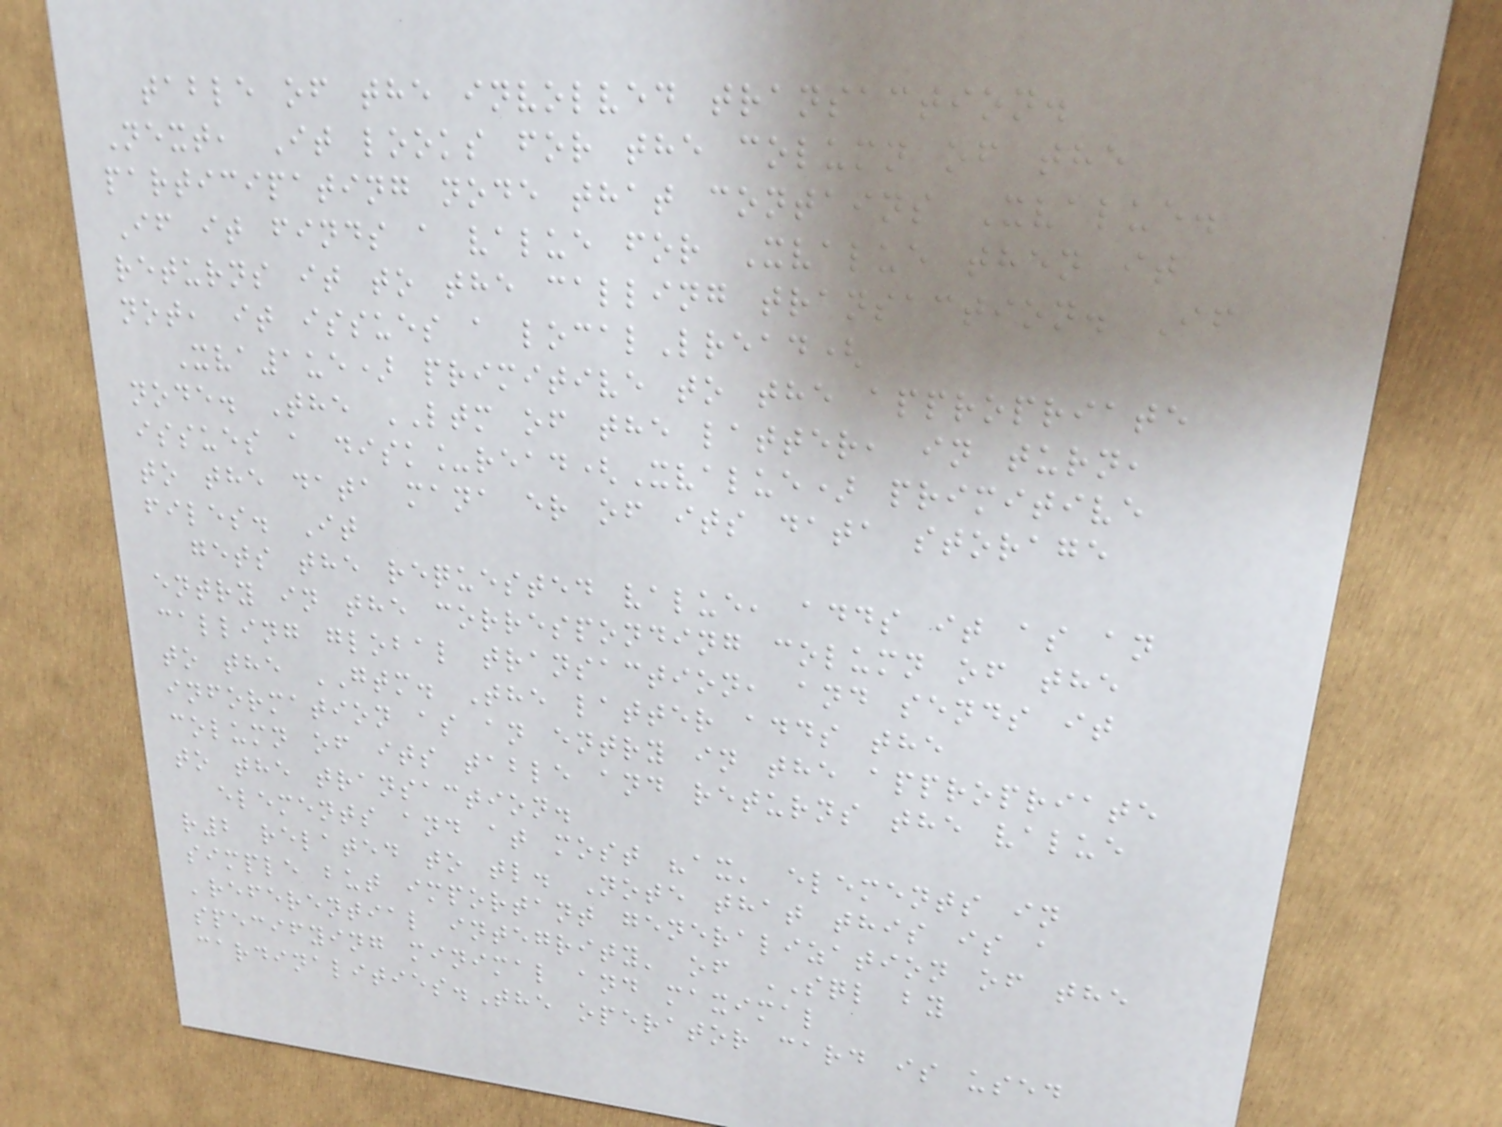table of the involved transaction.
Next, It looks for the column of the
participating node that contains Xvalue.
If it finds a value for Xvalue then it
returns it to the calling transaction. If
not, it issues a localLread(
Xva1ue) primitive to the appropriate
node. The LTM of the latter, in turn,
issues a disk_read(Xvalue) primitive
to the data mana er of its data storage
files. It
gets the requested value, adds it as an
entry in the corresponding column of the
calling global transaction, and sends it
to the GTM. The latter adds the
information as an entry in the appropriate
column of its table and returns the value
to the transaction.
elements and at most "ax' elements in
r2 related to tl. Note that this is a
simple but important generalization of the
'referential integrity' of SQL by
specifying minimal and maximal
cardinalities.The operator card is used
